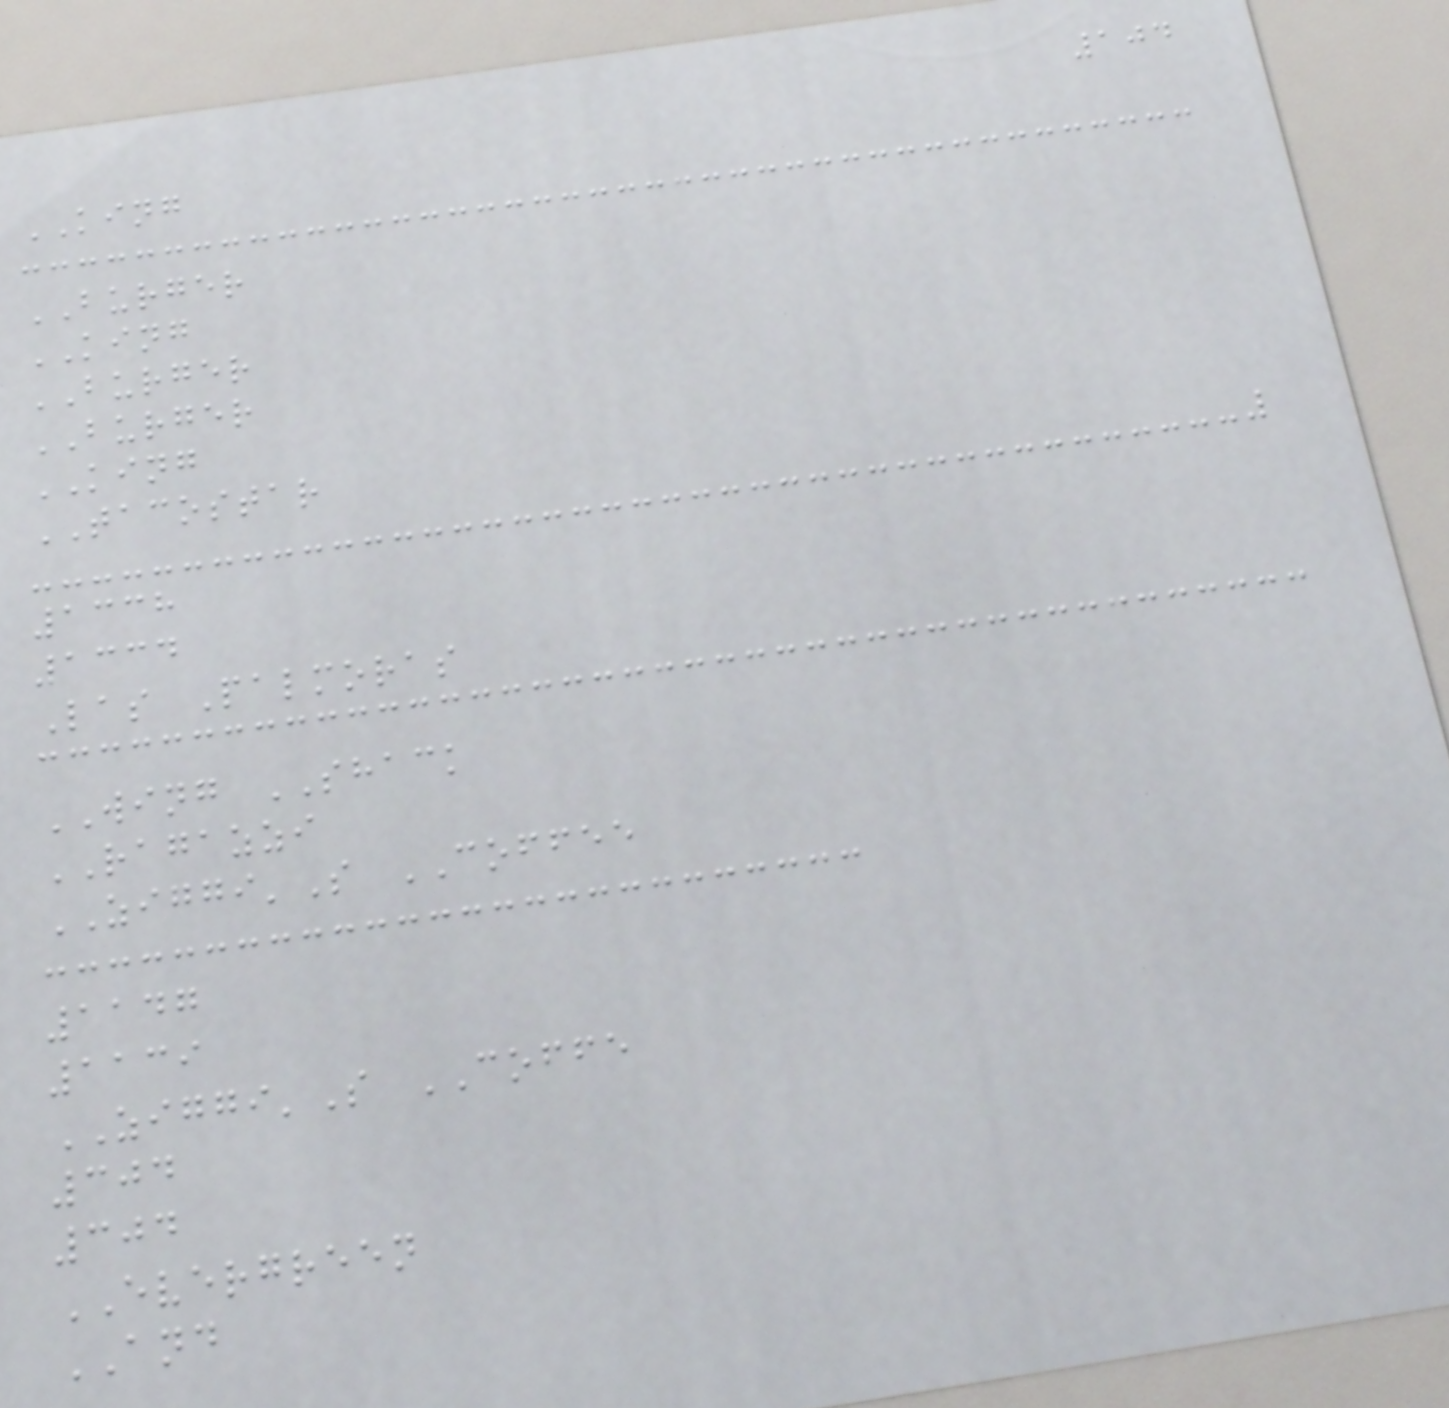104
KING
BURGER
KING
BURGER
BURGER
KING
TACOSTAR
1338
1334
Las Palmoras
WING SHACK
RAGAZZI
ZIGGI'S COFFEE
1147
1139
ZIGGI'S COFFE
304
304
EVERGREEN
AND
